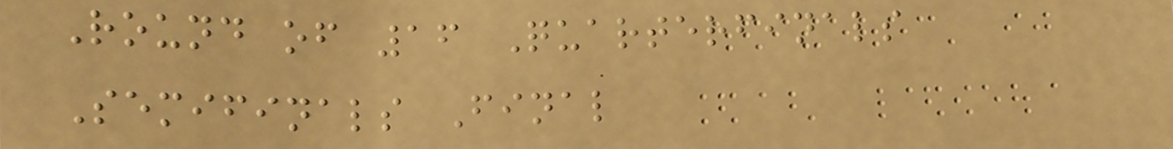Round of 16 Quarterfinals
Semifinals Final
